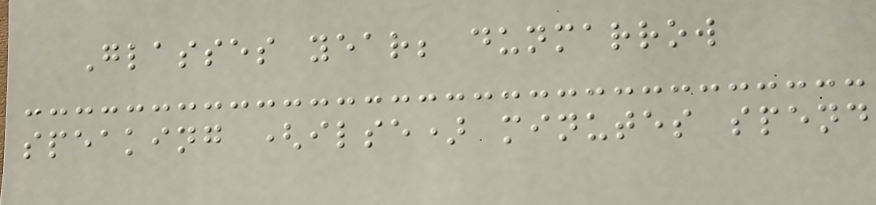Glasses year; dunmarrow
speaking (ilse) minutes spend
